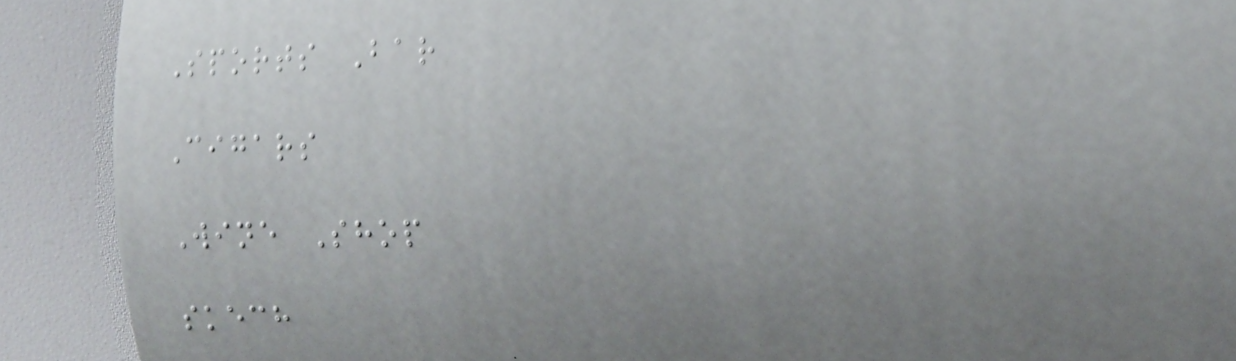Sports Bar
Cigars
Wine Shop
skech
